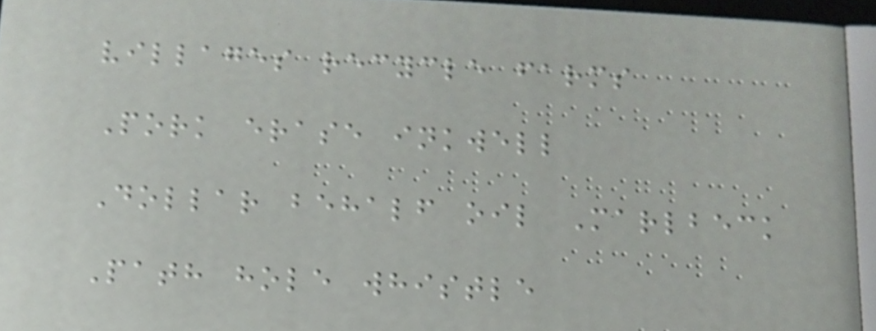villages recycle farms
Pork erase inkwell
Dollar behalf oil Marlbeck
Path hole whistle
